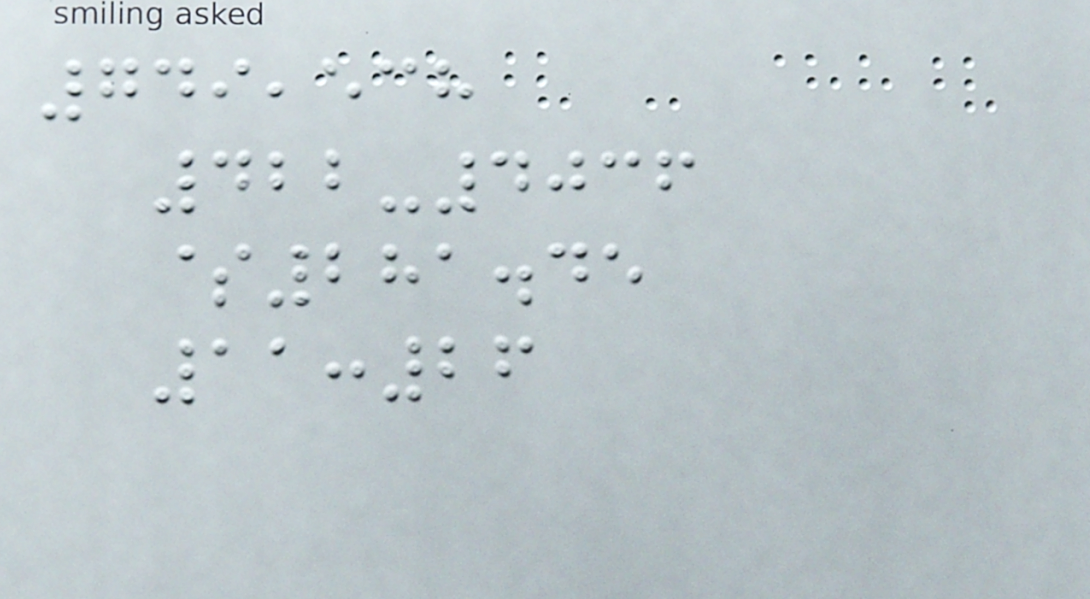749,538
422-4036
$281.45
11:26
